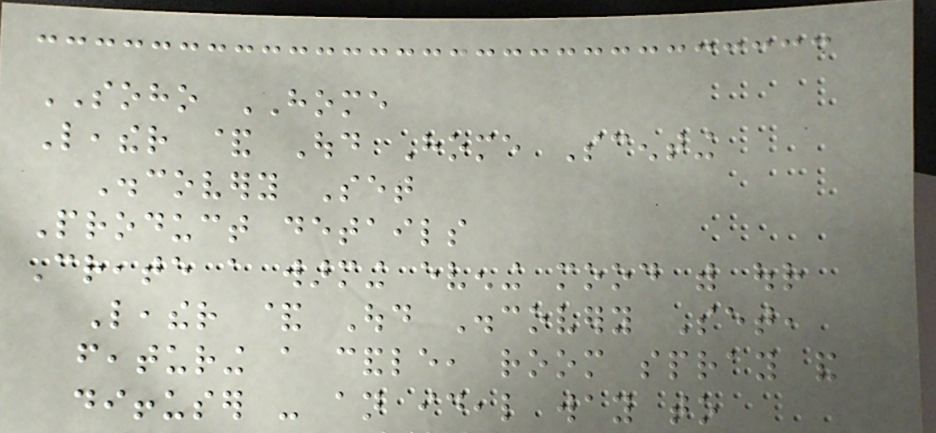SOHO HOME
Leather & Oud Home Scenting
Discovery Set
Product details
Create a warming evening mood with our
Leather & Oud Discovery Set,
featuring a candle, room spray and
diffuser - an ideal way to
